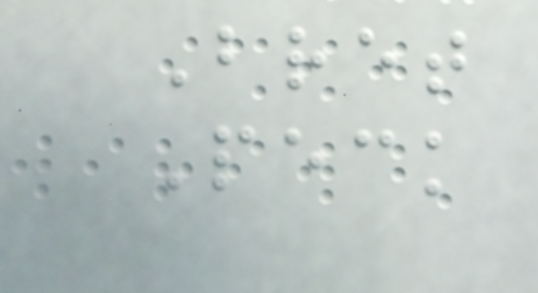Bret
Peck
